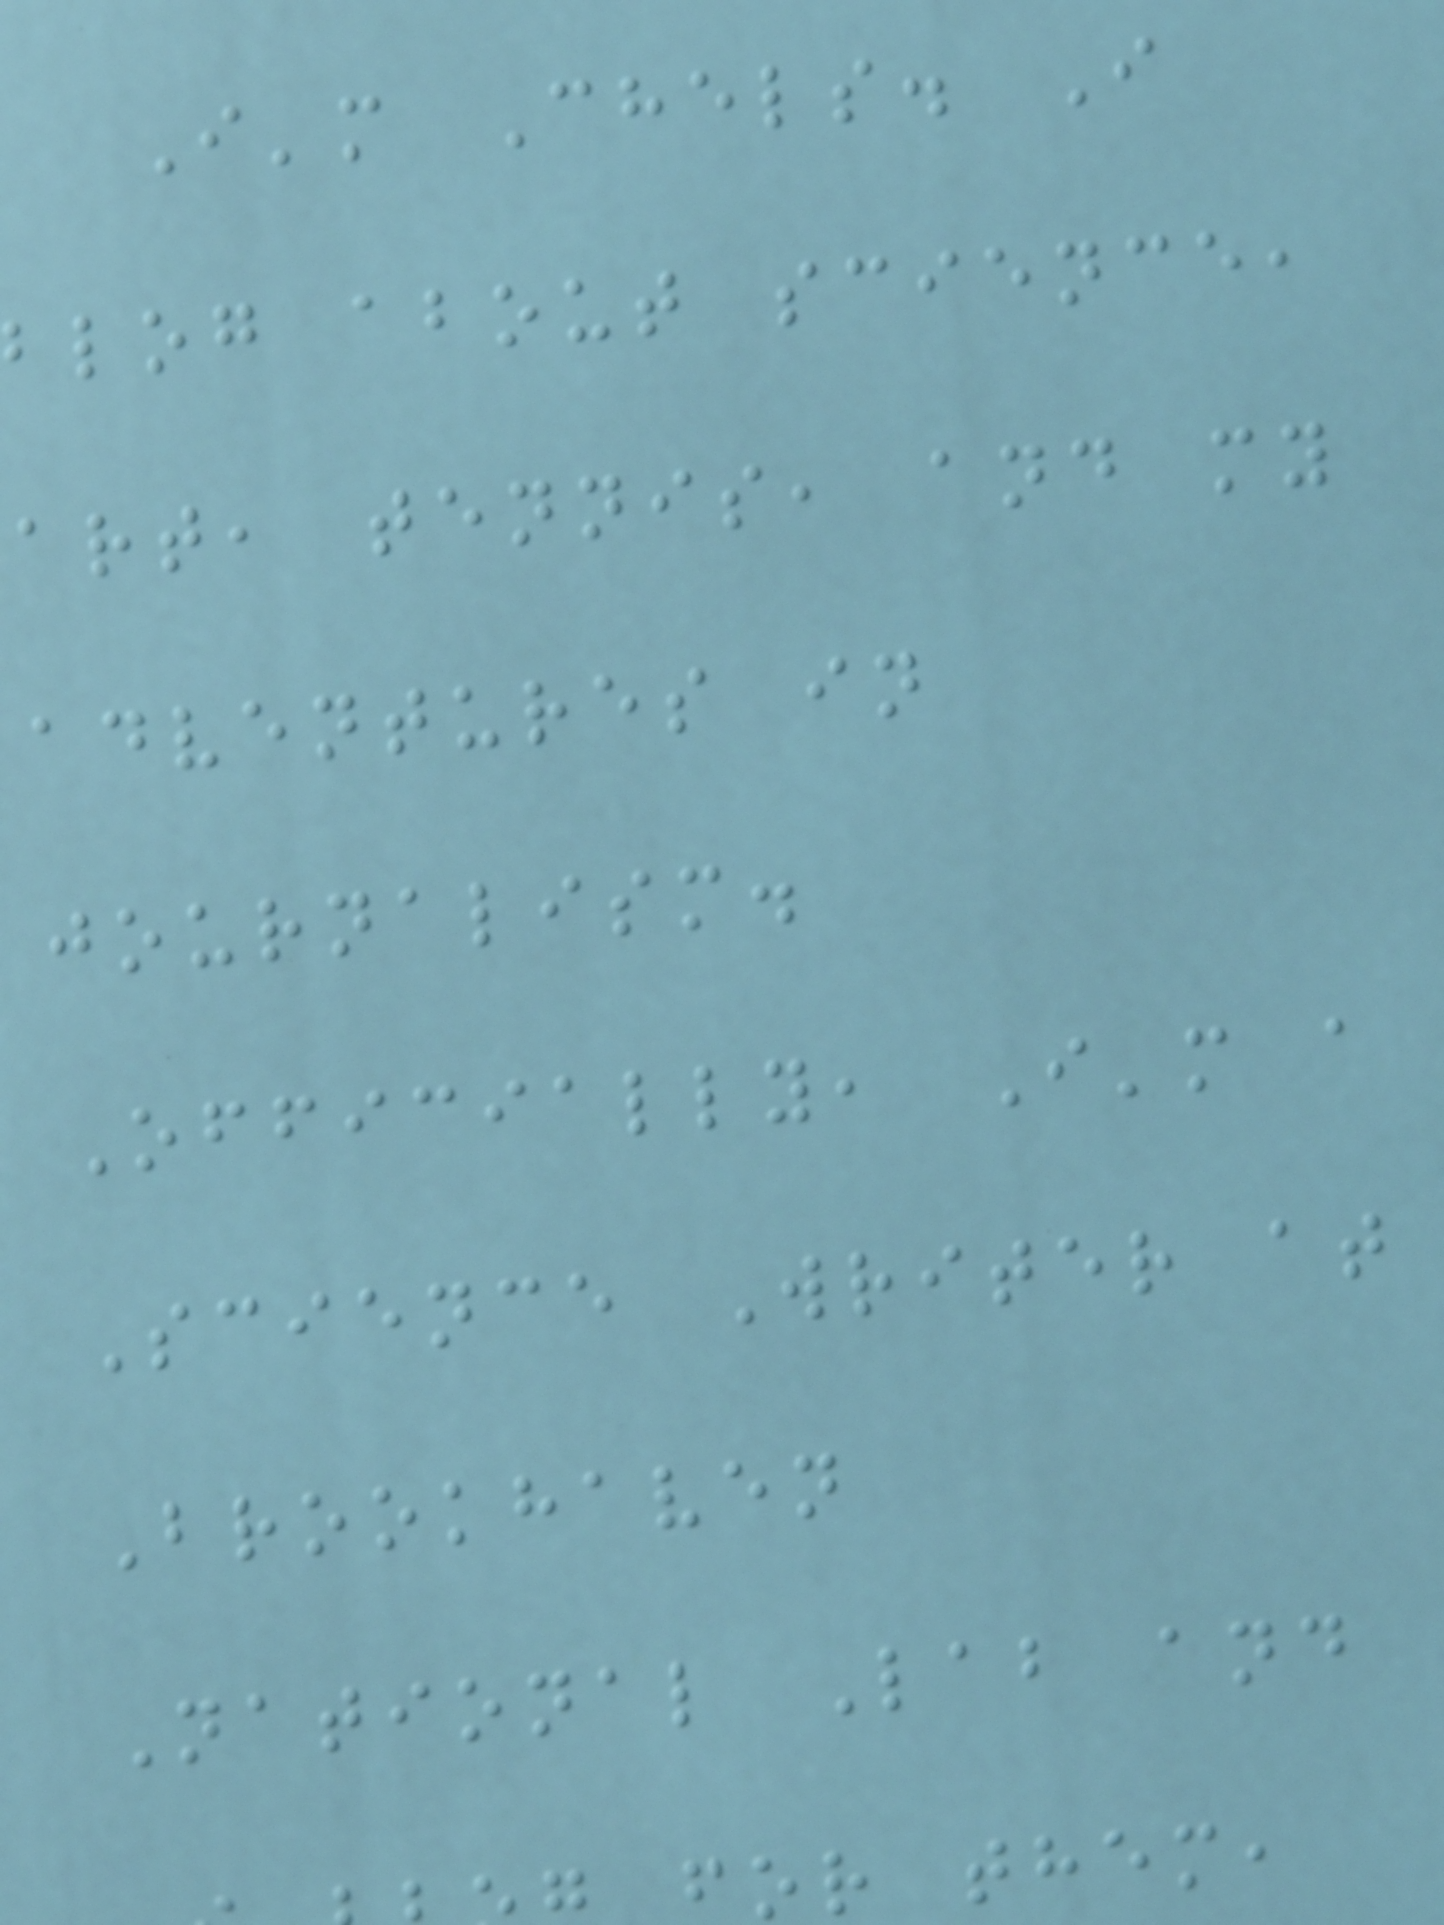I'm Chels. I
blog about science,
art, tennis, and my
adventures in
journalism.
Officially, I'm a
Science Writer at
Brookhaven
National Lab and
or them,
